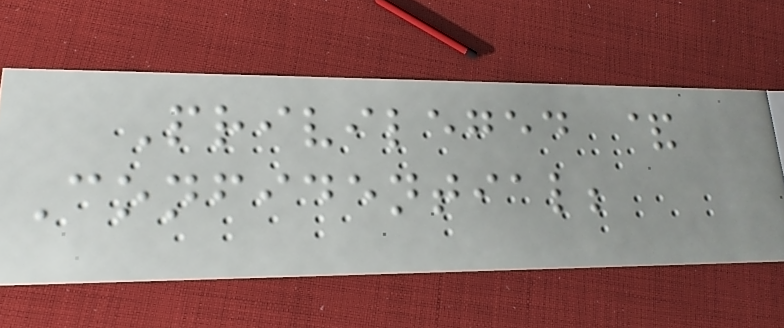Privileged &
Confidential;
